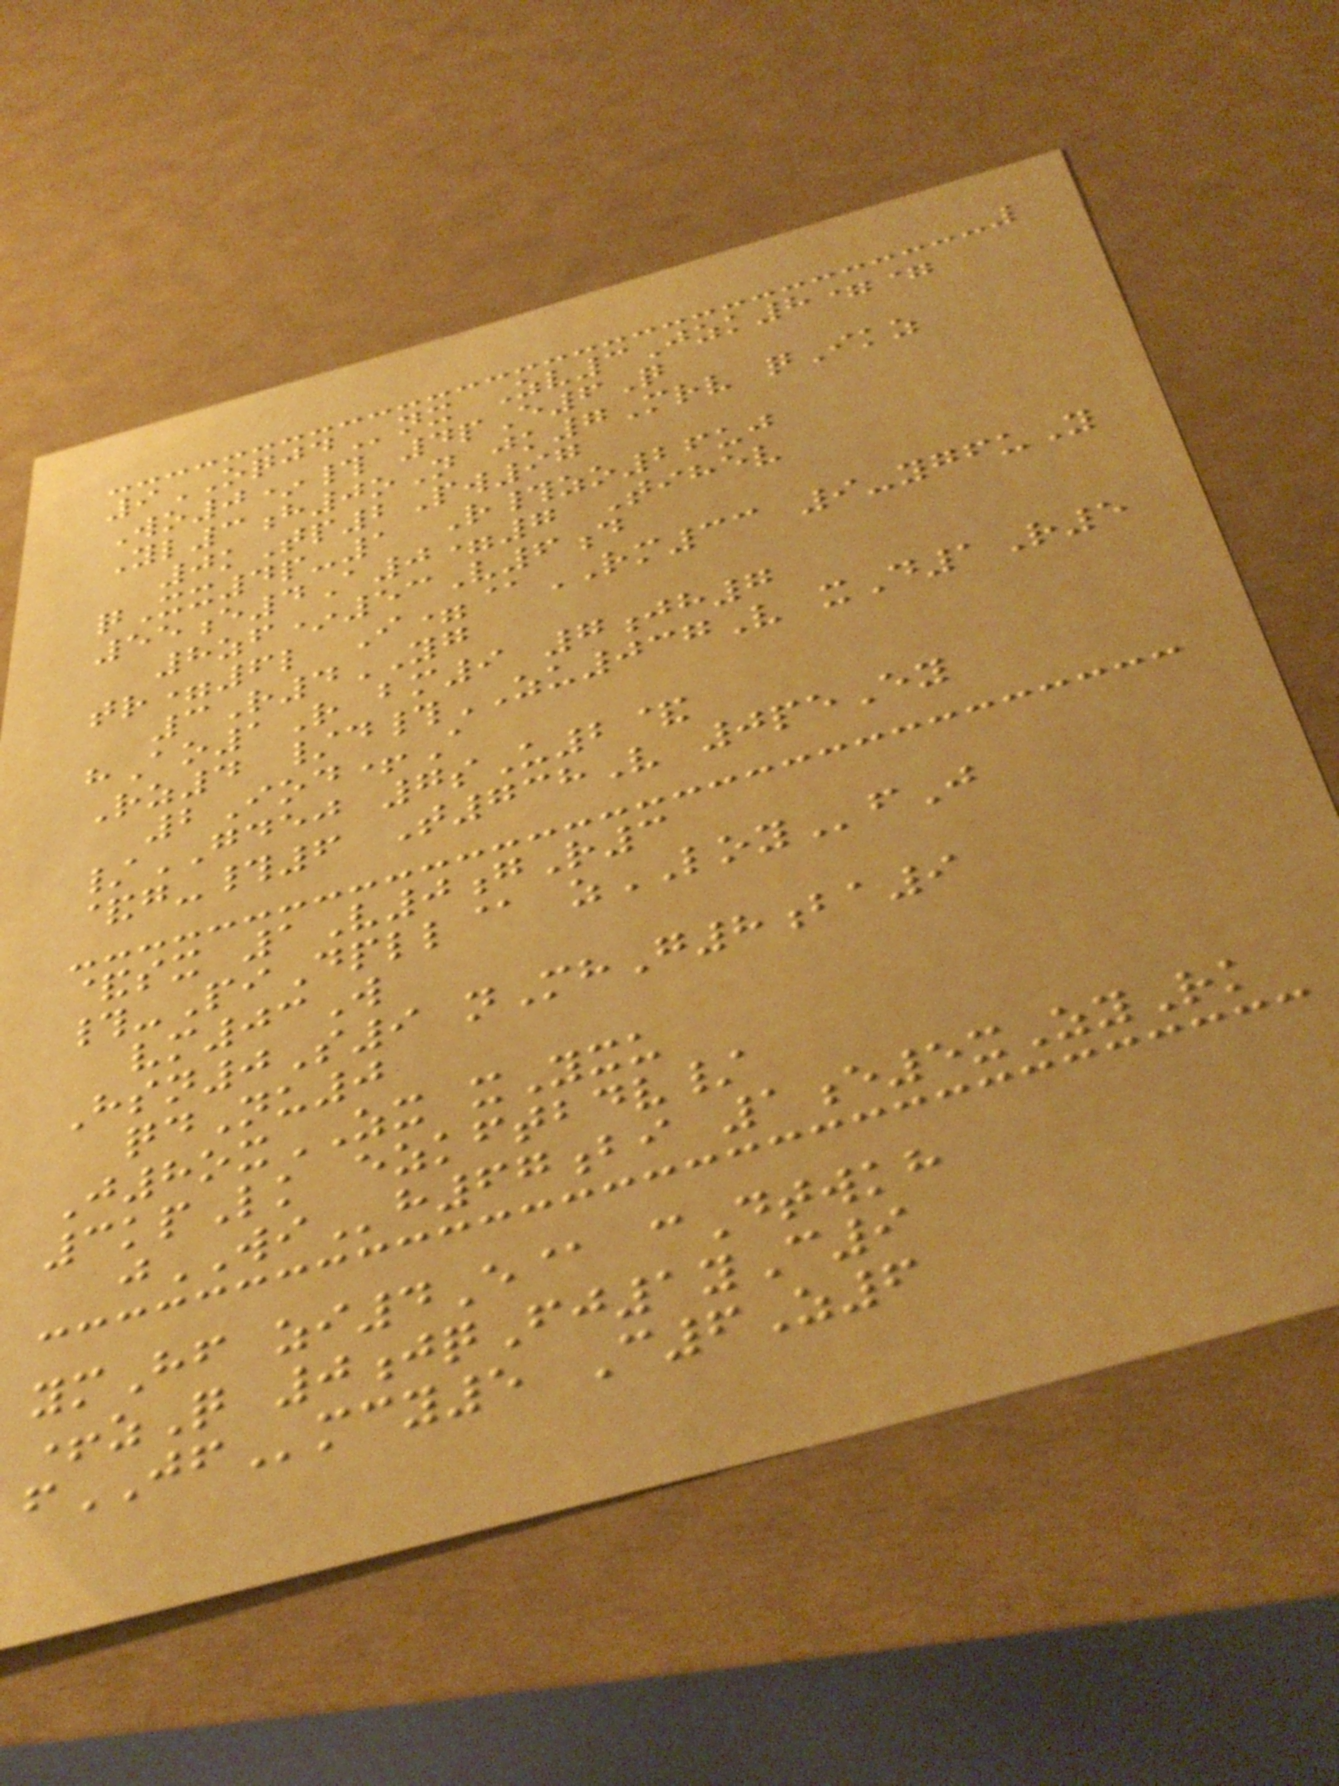9OQJDnx Zv3Jzk8==
Wo0*# 4pE6Q
Yl3h0oN jk7Mrv qIkz
0kTp2Pw97
qXx4p-1 R#zo26uj
55e4A0=7 Tihev
8zf*53V6d
tr=6l I=@RM33 9-ygfuY
3R4YG
hAo1R bm9 7jh7
Rz4 /d#ZU037V xD1R5
2Iod+A
/GDEJ 7sU2&
&g-#6 T738V 0peEy
&sx 1V0gR3
#-PiDpll@ zLOYfJ
vm03W
Hsn0S9 nMhG8ba9
qdNu0
J8oxZX xYxu
3kpLk ezkftbdv/
jWIh67bi 1e5xZyRk
ymHf zi4E@ cDtwkh
+zQ 0jqFj1yC9
fJFmcy5 C6Z6
